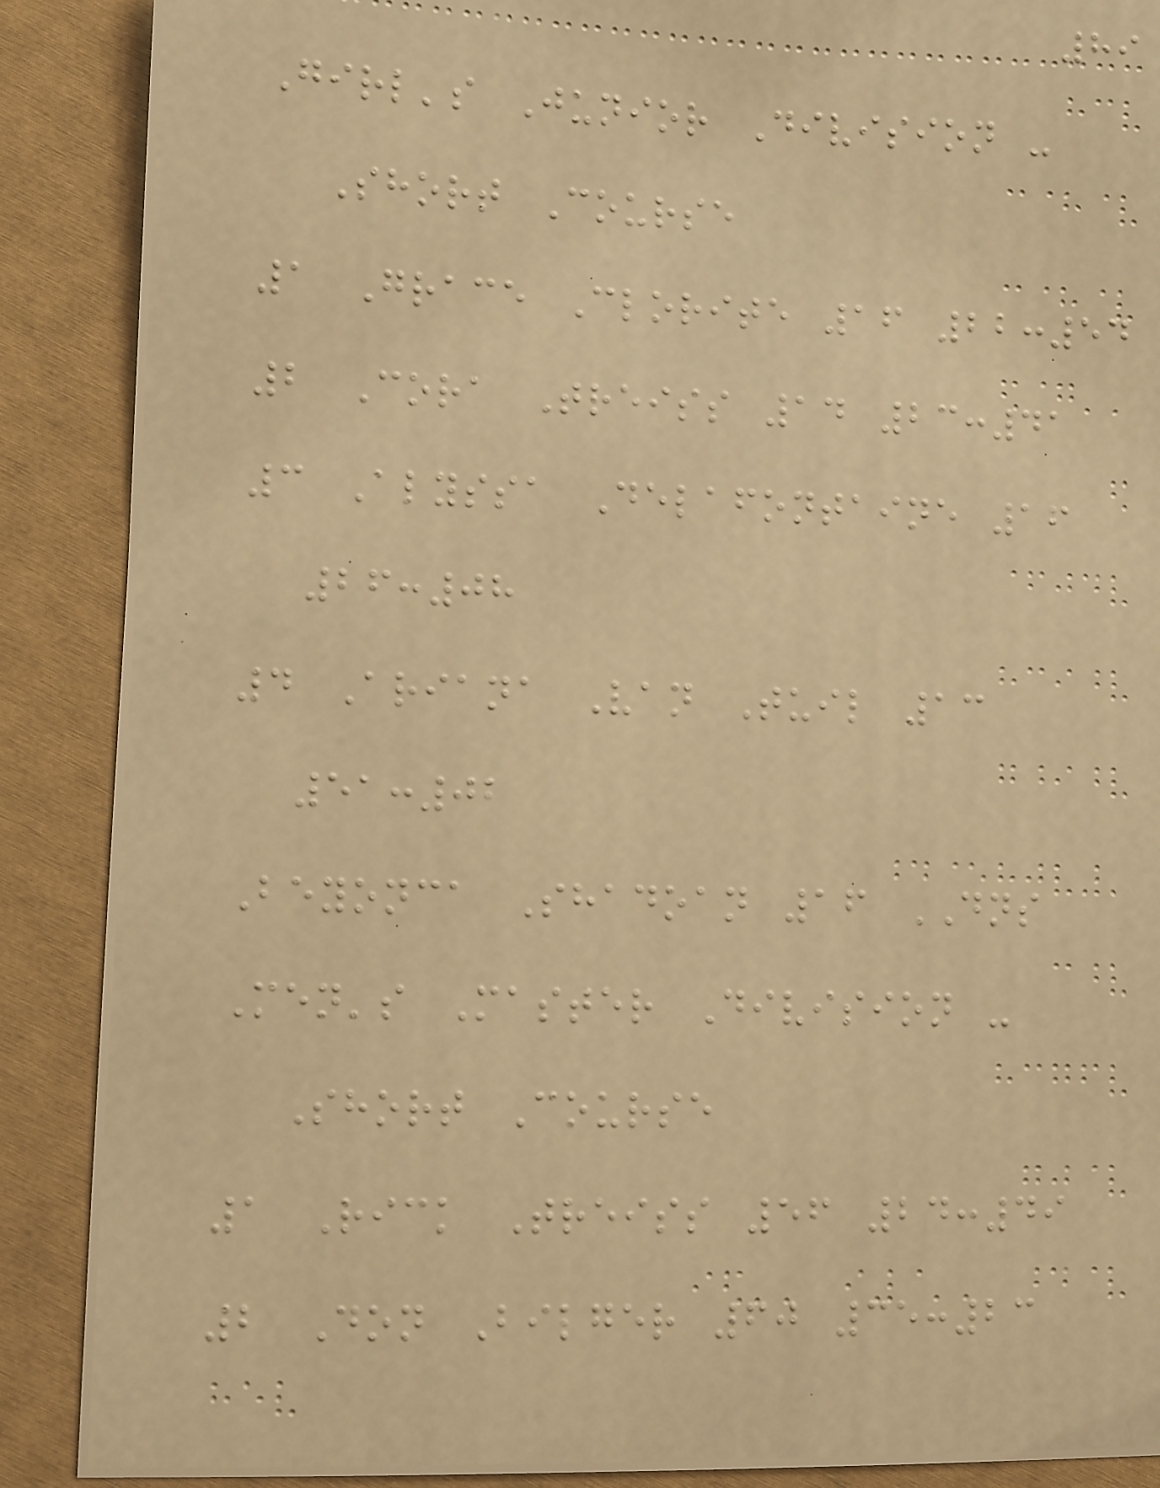89
Girl's Junior Division -
Short Course
1 Grace Clorite 16 22:54
2 Cora Treiss 14 23:41
3 Alyssa Delafontaine 16
26:08
4 Ariana Van Tuil 13
51:02
Beyonca Shadoan 16 DNS
Men's Master Division -
Short Course
1 Rick Treiss 56 24:49
2 Don Bilger 60 35:23
